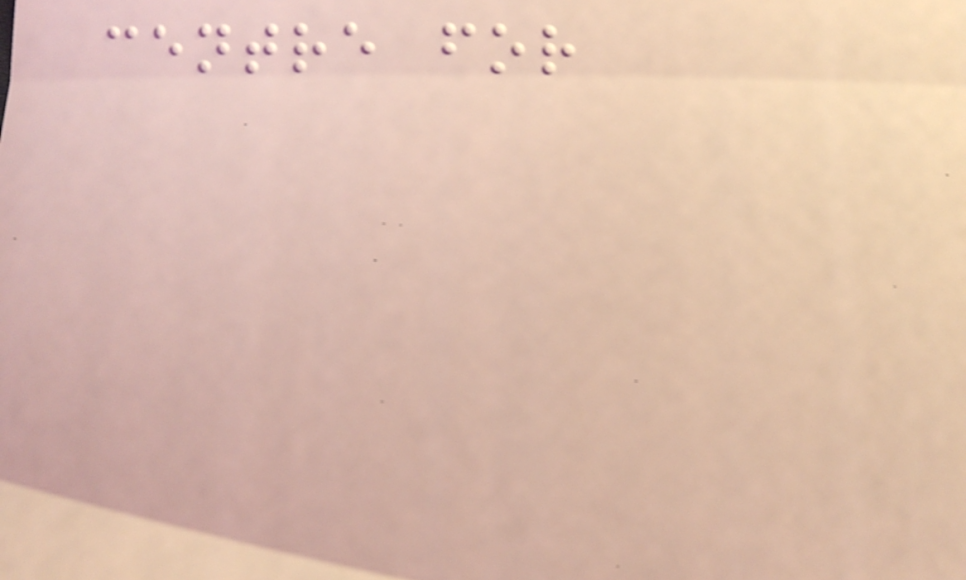centre for
